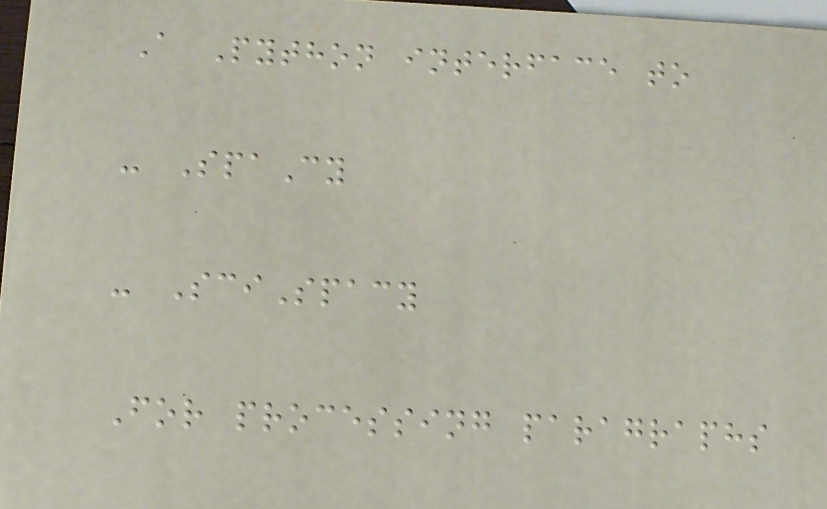A Python interface to
- SpaCy
- SciSpacy
For processing paragraphs
